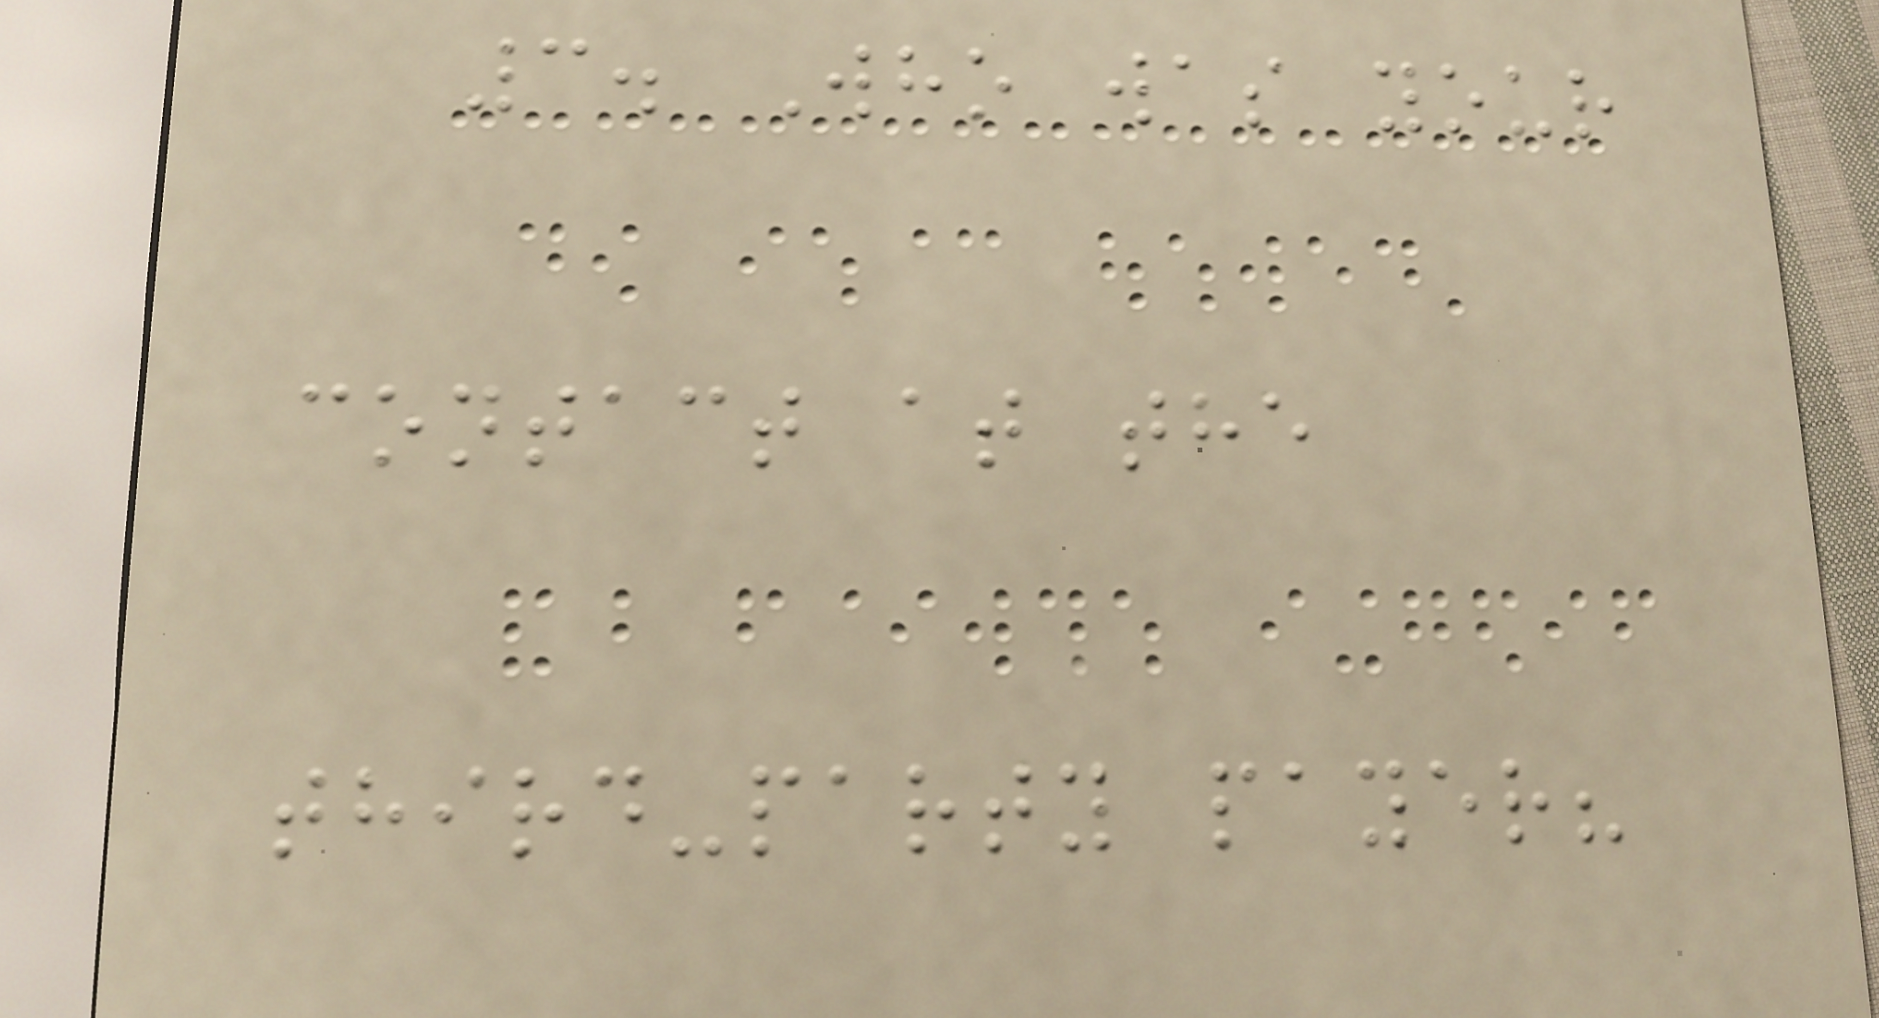3. Who was your
contact at the
third-party payer?
